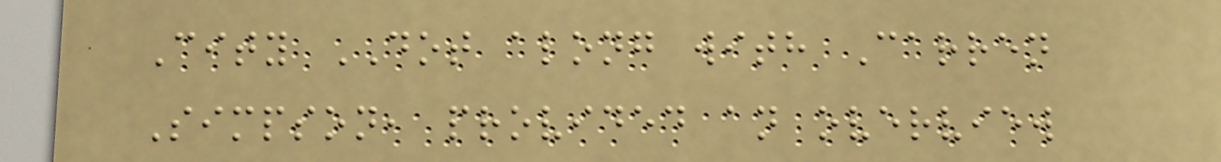City DOT along with Carren
Simpson, provided an overview
